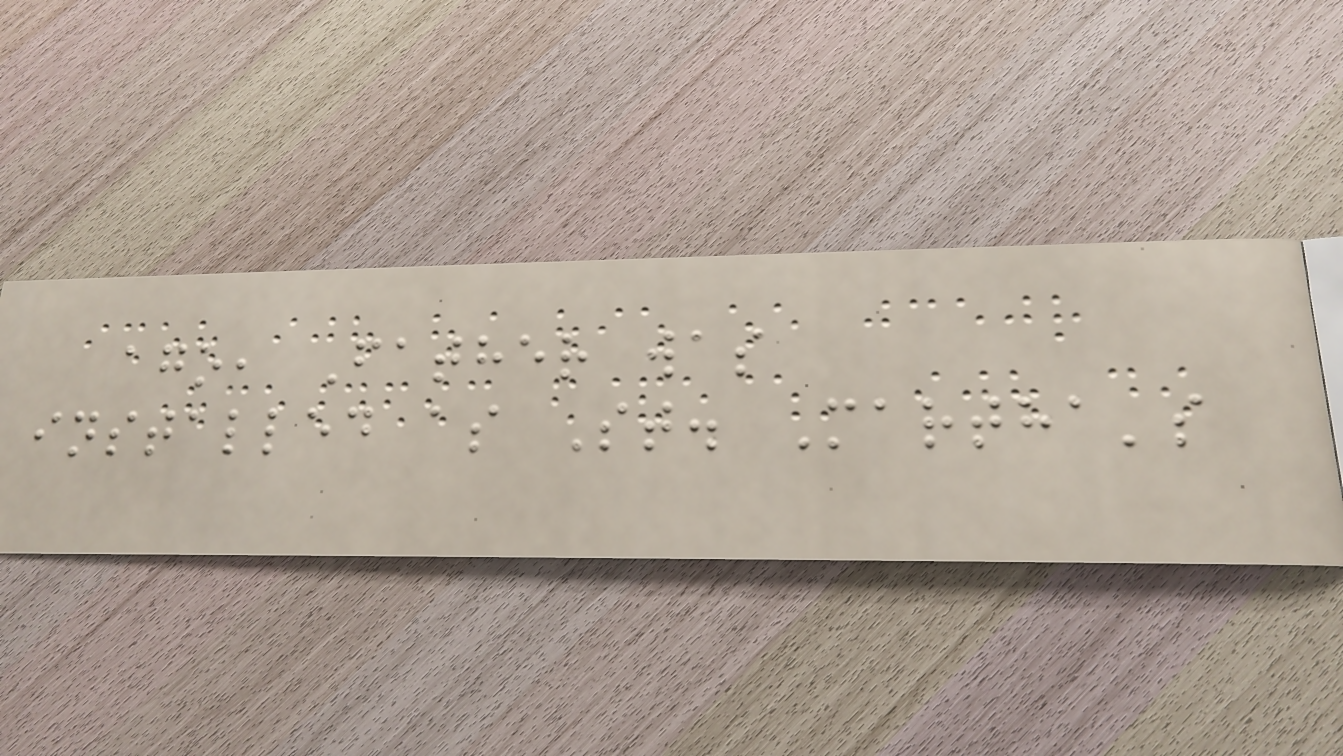ago, Father was
installed as St. Martha's
